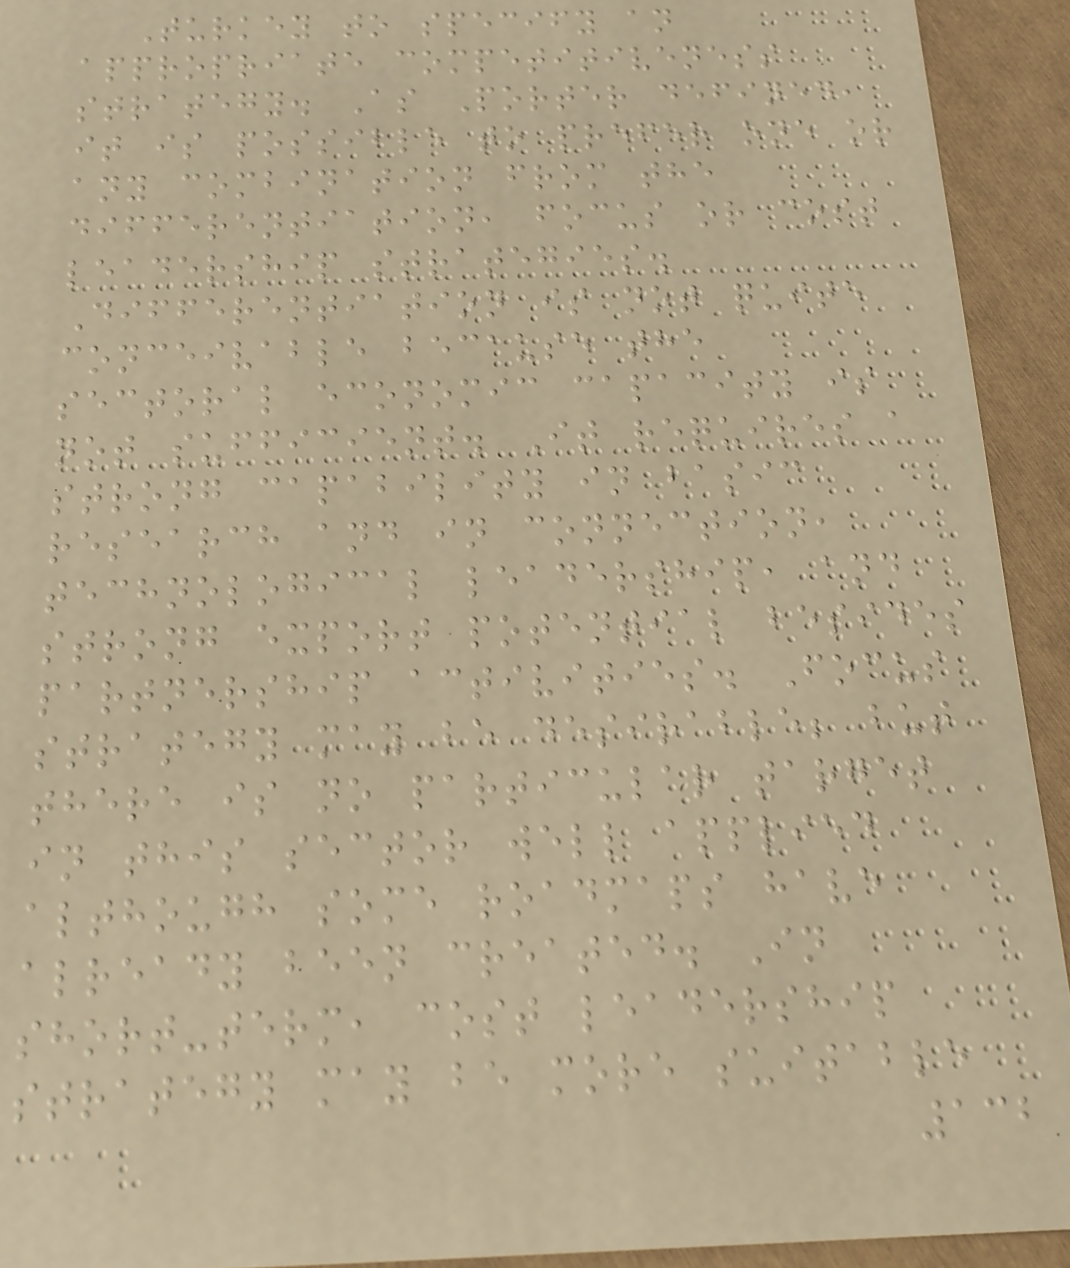Turkey to specify an
appropriate competitiveness
strategy. As Porter defined,
it is possible to prefer one or
any combination from the
differentiation, focus or cost
leadership strategies.
Differentiation is not quite
conceivable because the
sectoral economic capacity is
not sufficient. It requires a
strong capability in basic
research and in connection,
technological leadership, and
strong export potential besides
partnership activities. Focus
strategy may be desirable; but
there is no particular target
in this sector well applied
although some roadmaps have
already been created. In
short-term, cost leadership
strategy may be more suitable
132
